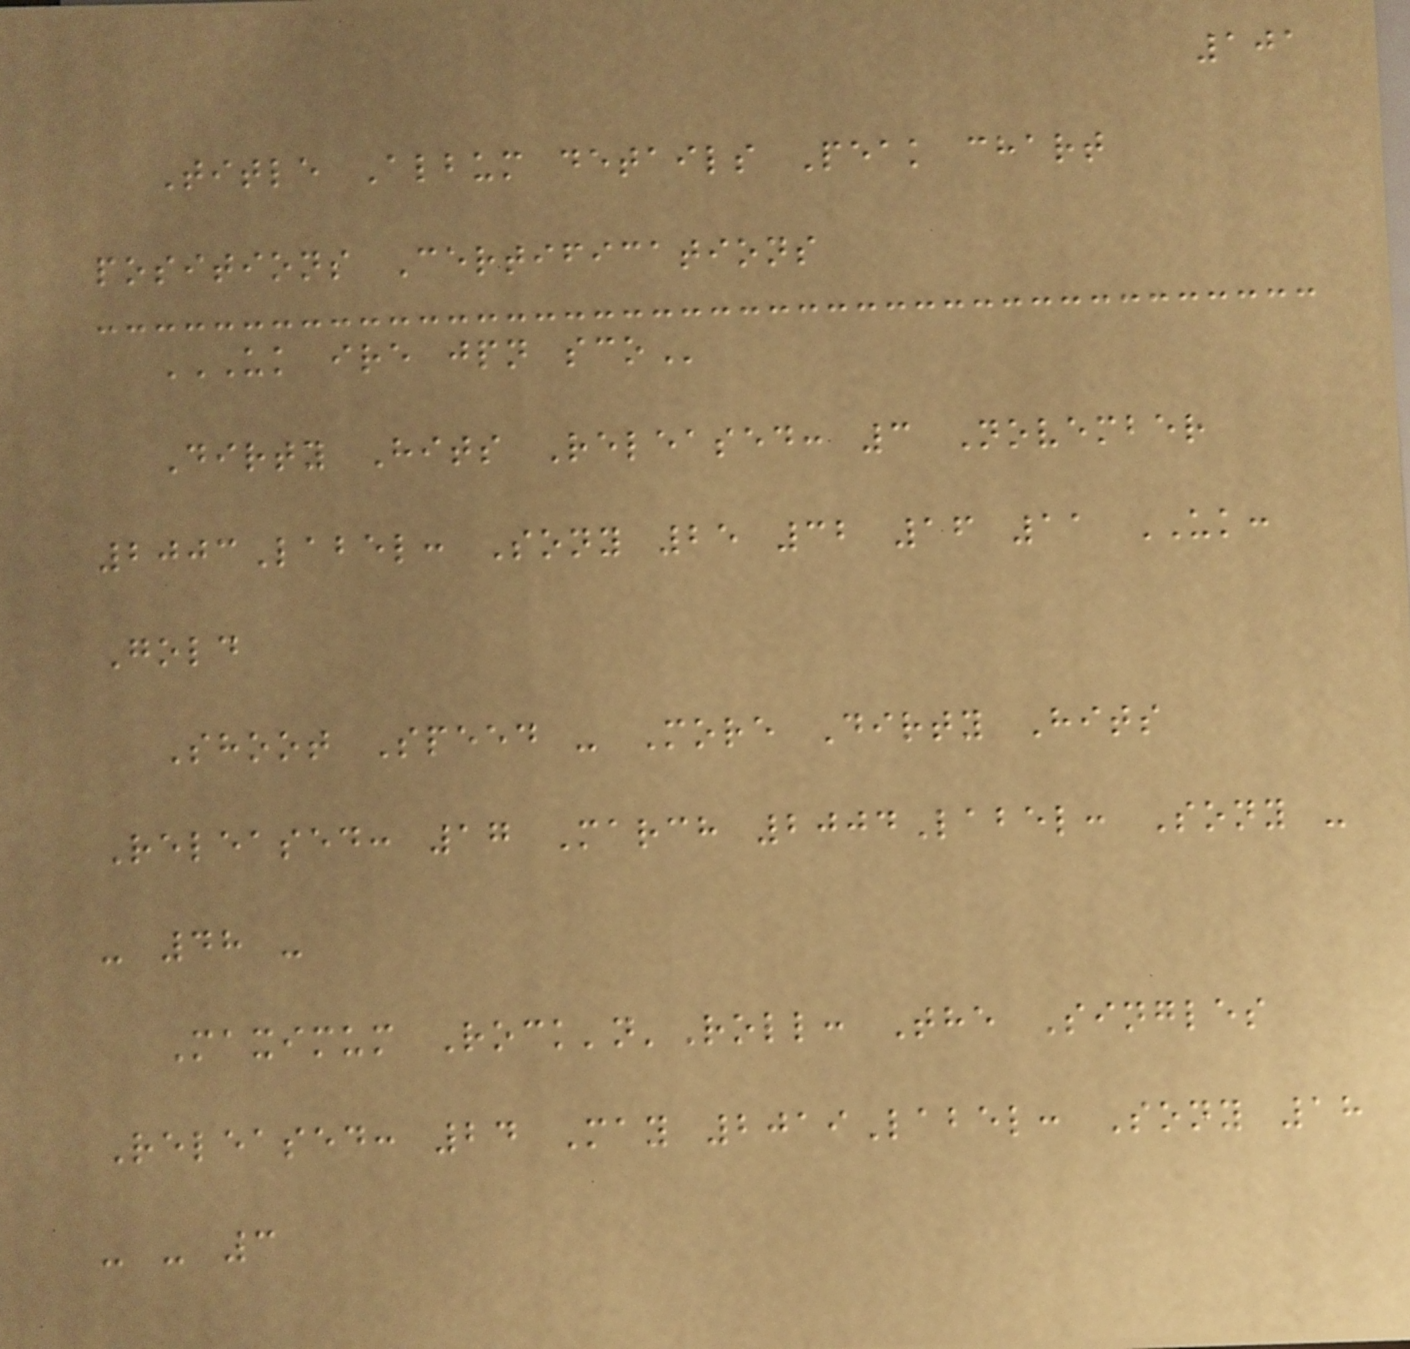101
Title Album details Peak chart
positions Certifications
UK IRE JPN SCO
Dirty Hits Released: 3 November
2003Label: Sony 25 32 16 11 UK:
Gold
Shoot Speed - More Dirty Hits
Released: 17 March 2004Label: Sony -
- 48 -
Maximum Rock'n'Roll: The Singles
Released: 24 May 2019Label: Sony 18
- - 3
